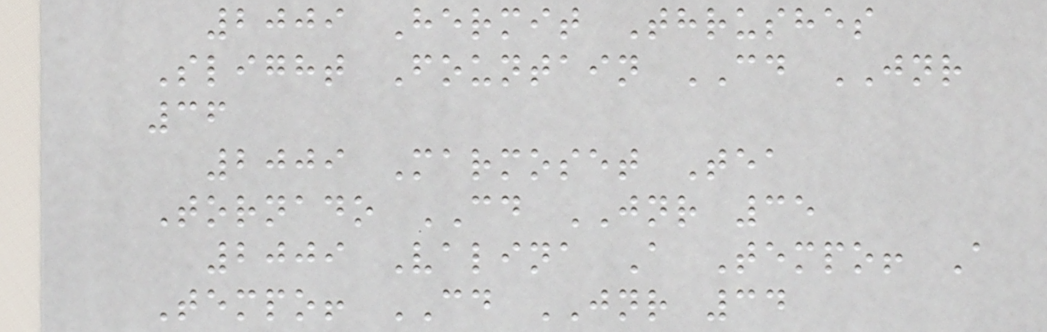2009 Hermit Thrushes
Slight Fountain CD JNR
36
2009 Marmoset Tea
Tornado CD JNR 35
2009 Valina A Tempo! A
Tempo! CD JNR 34
